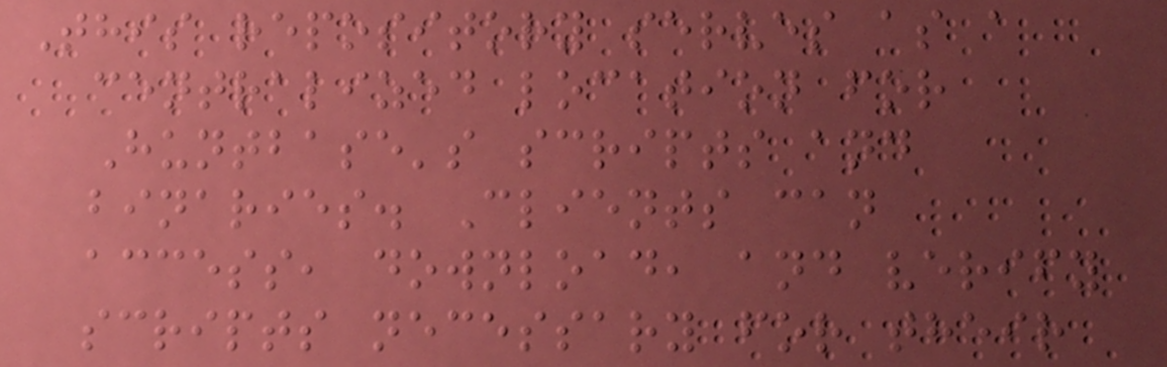This repository serves as a
centralized location for
Huntbase's scripts and
binaries. Clients can
access, download, and verify
scripts necessary for their
